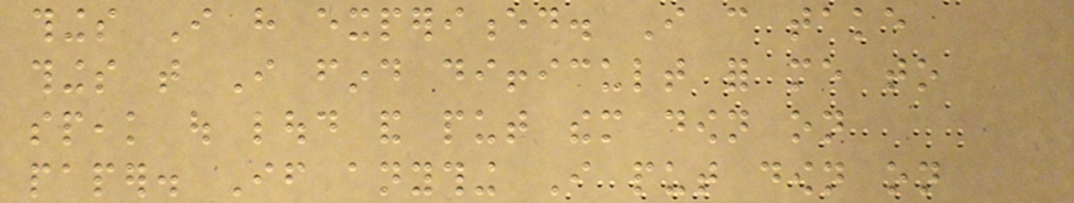things I have experienced. I can take
things that I find difficult for me to
speak out loud and put them down on
paper. If anything I put down on
